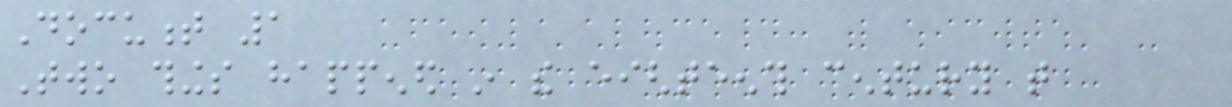Document 1
Two things happened in the eighteenth century that
